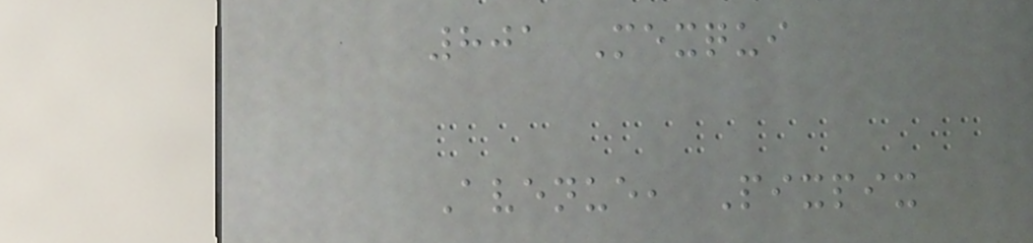801 Mexqui
Avenue, Pixpix
